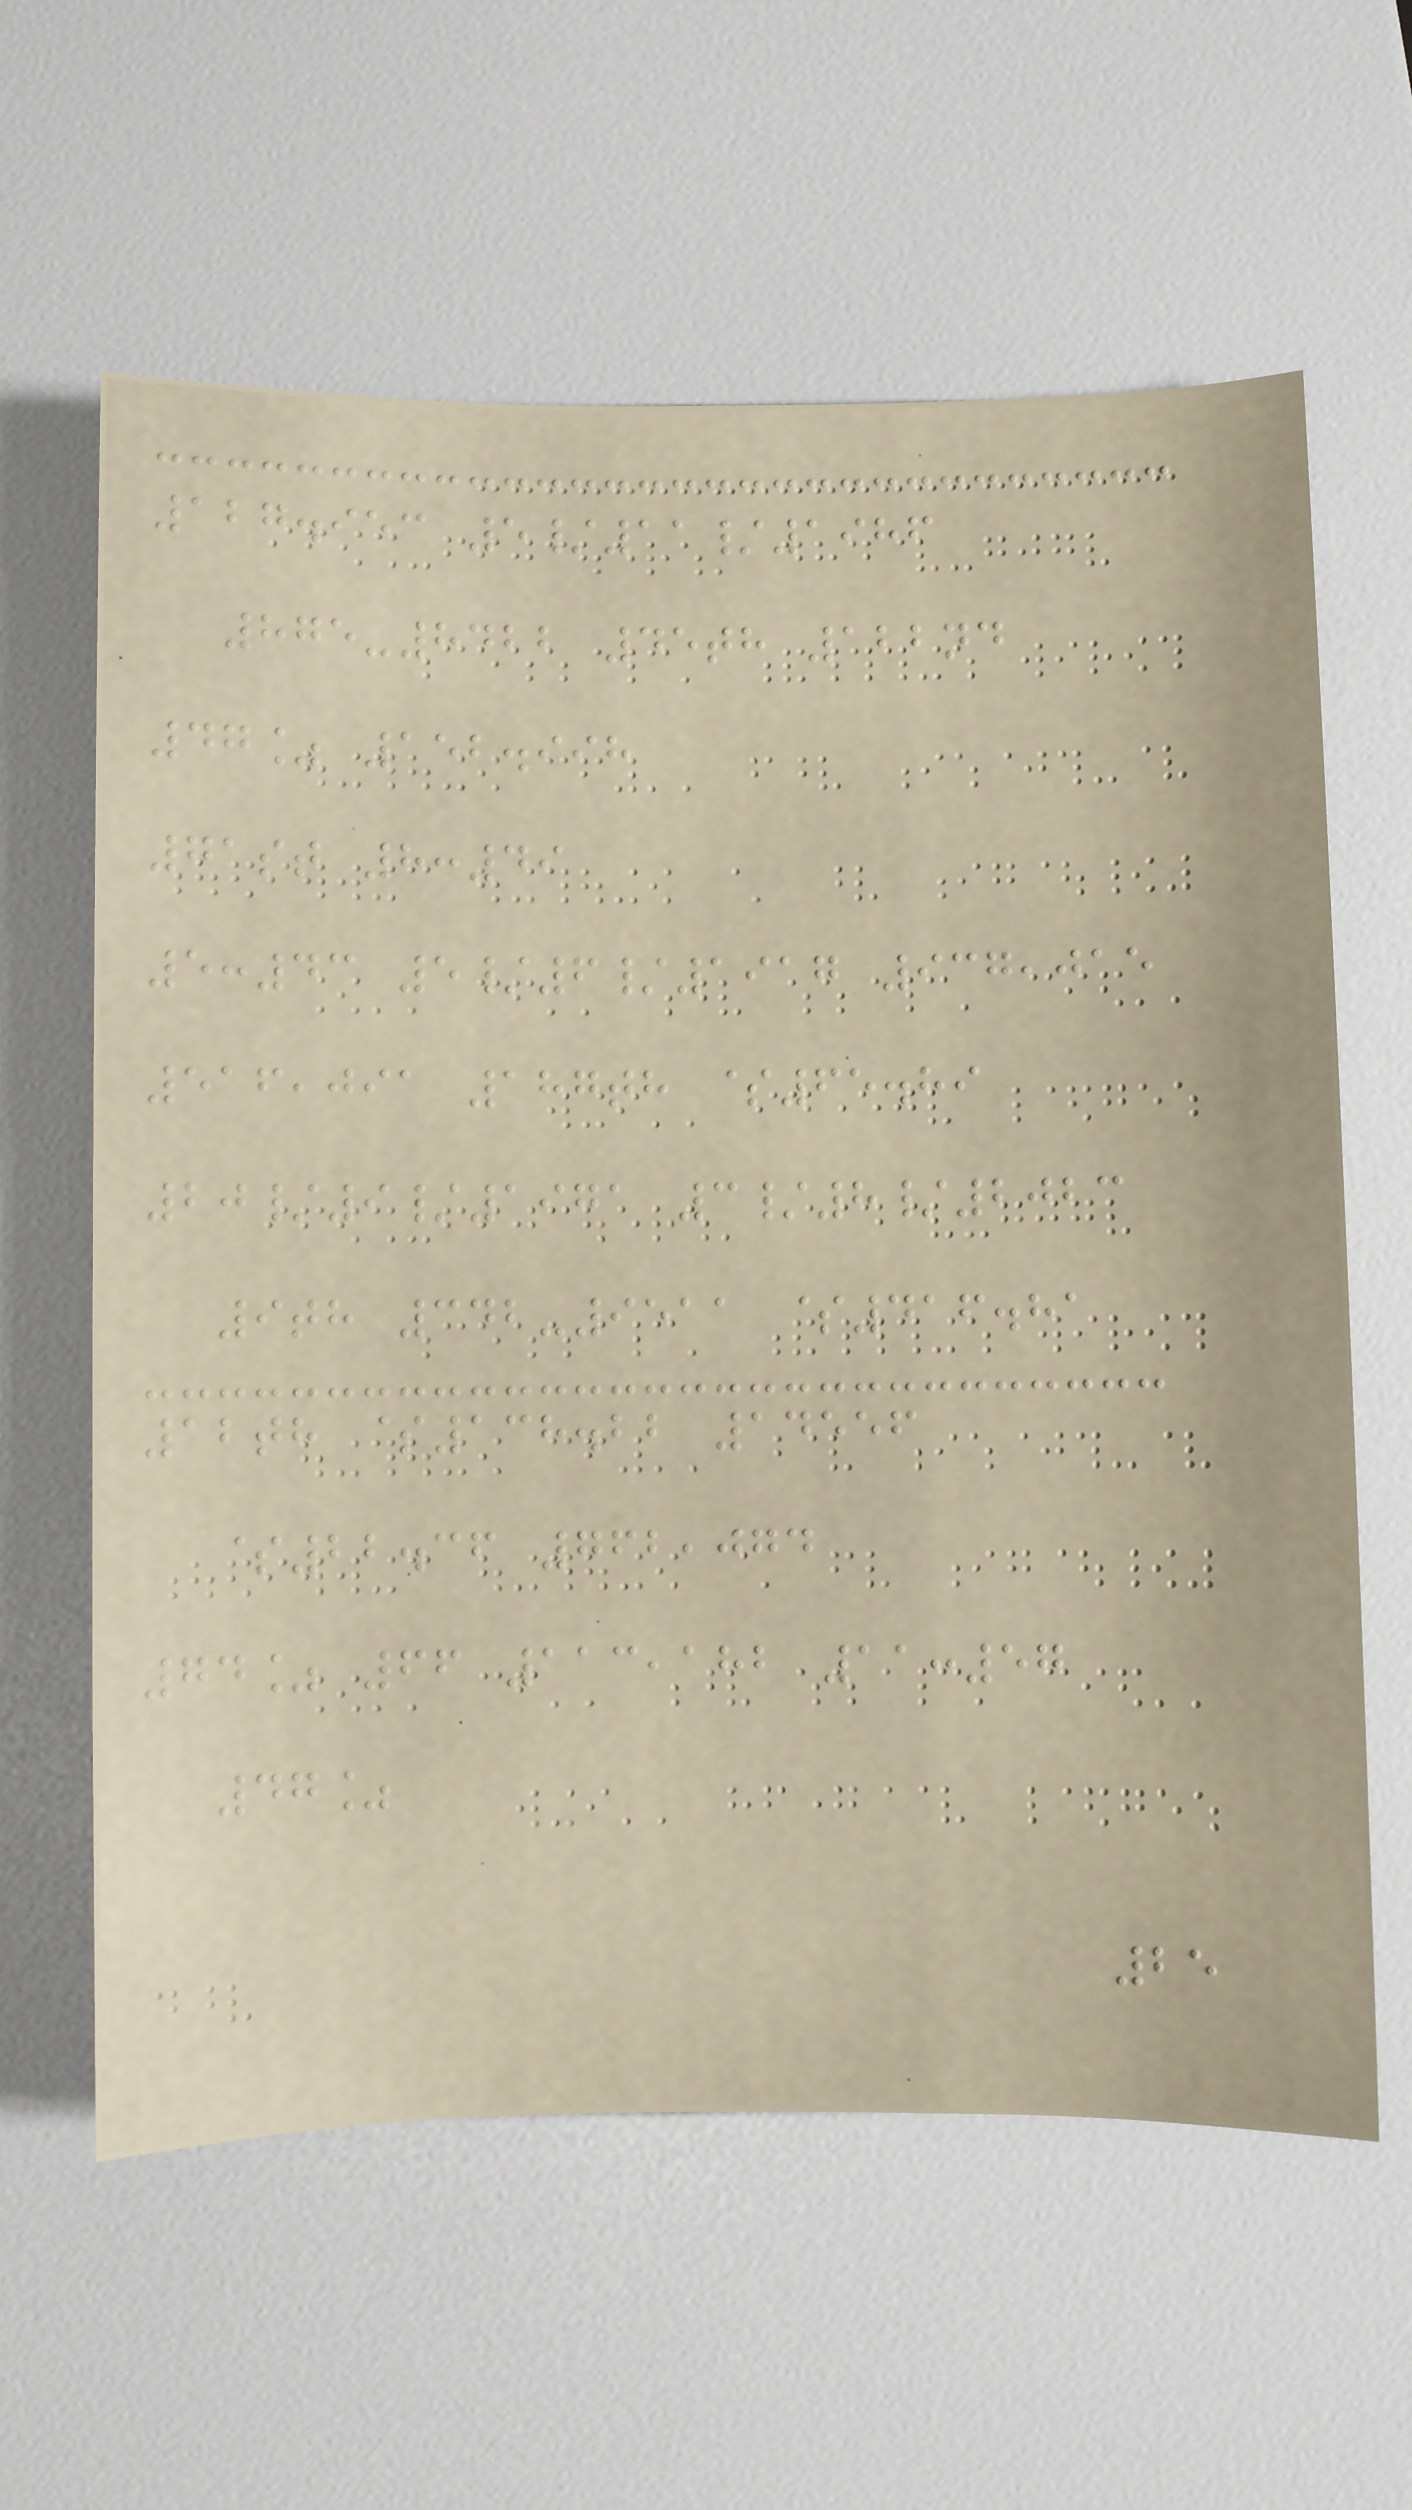127.953 5/11/1986
875-8422 45th 122nd
47% 152.998
71st 8:49
5:43 5/6/1917 937,015
516,091 187th $65.89
20/9/1971 3/8/2023
9th 342-9511 $416.81
12th $138.22 14556
$22.36 762,074
74% 66 113,182 11:57
47%
25
